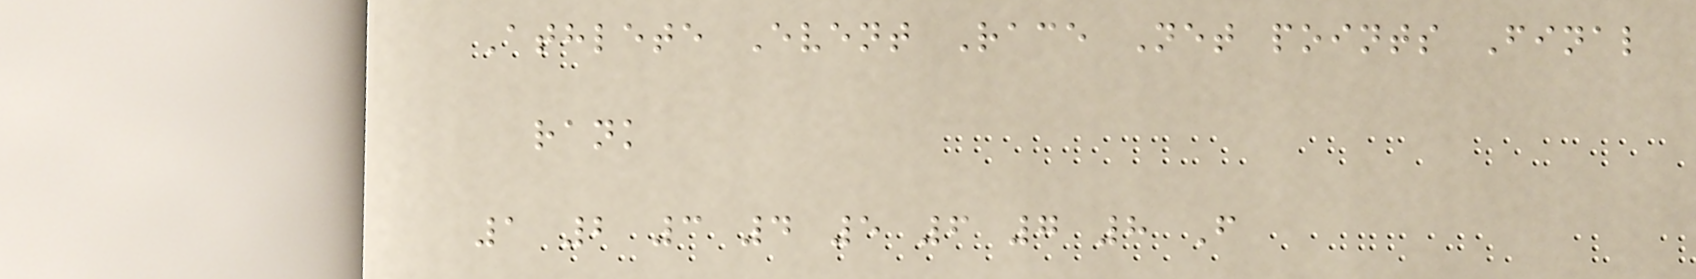Athlete Event Race Net points Final
rank
1 2 3 4 5 6 7 8 F
